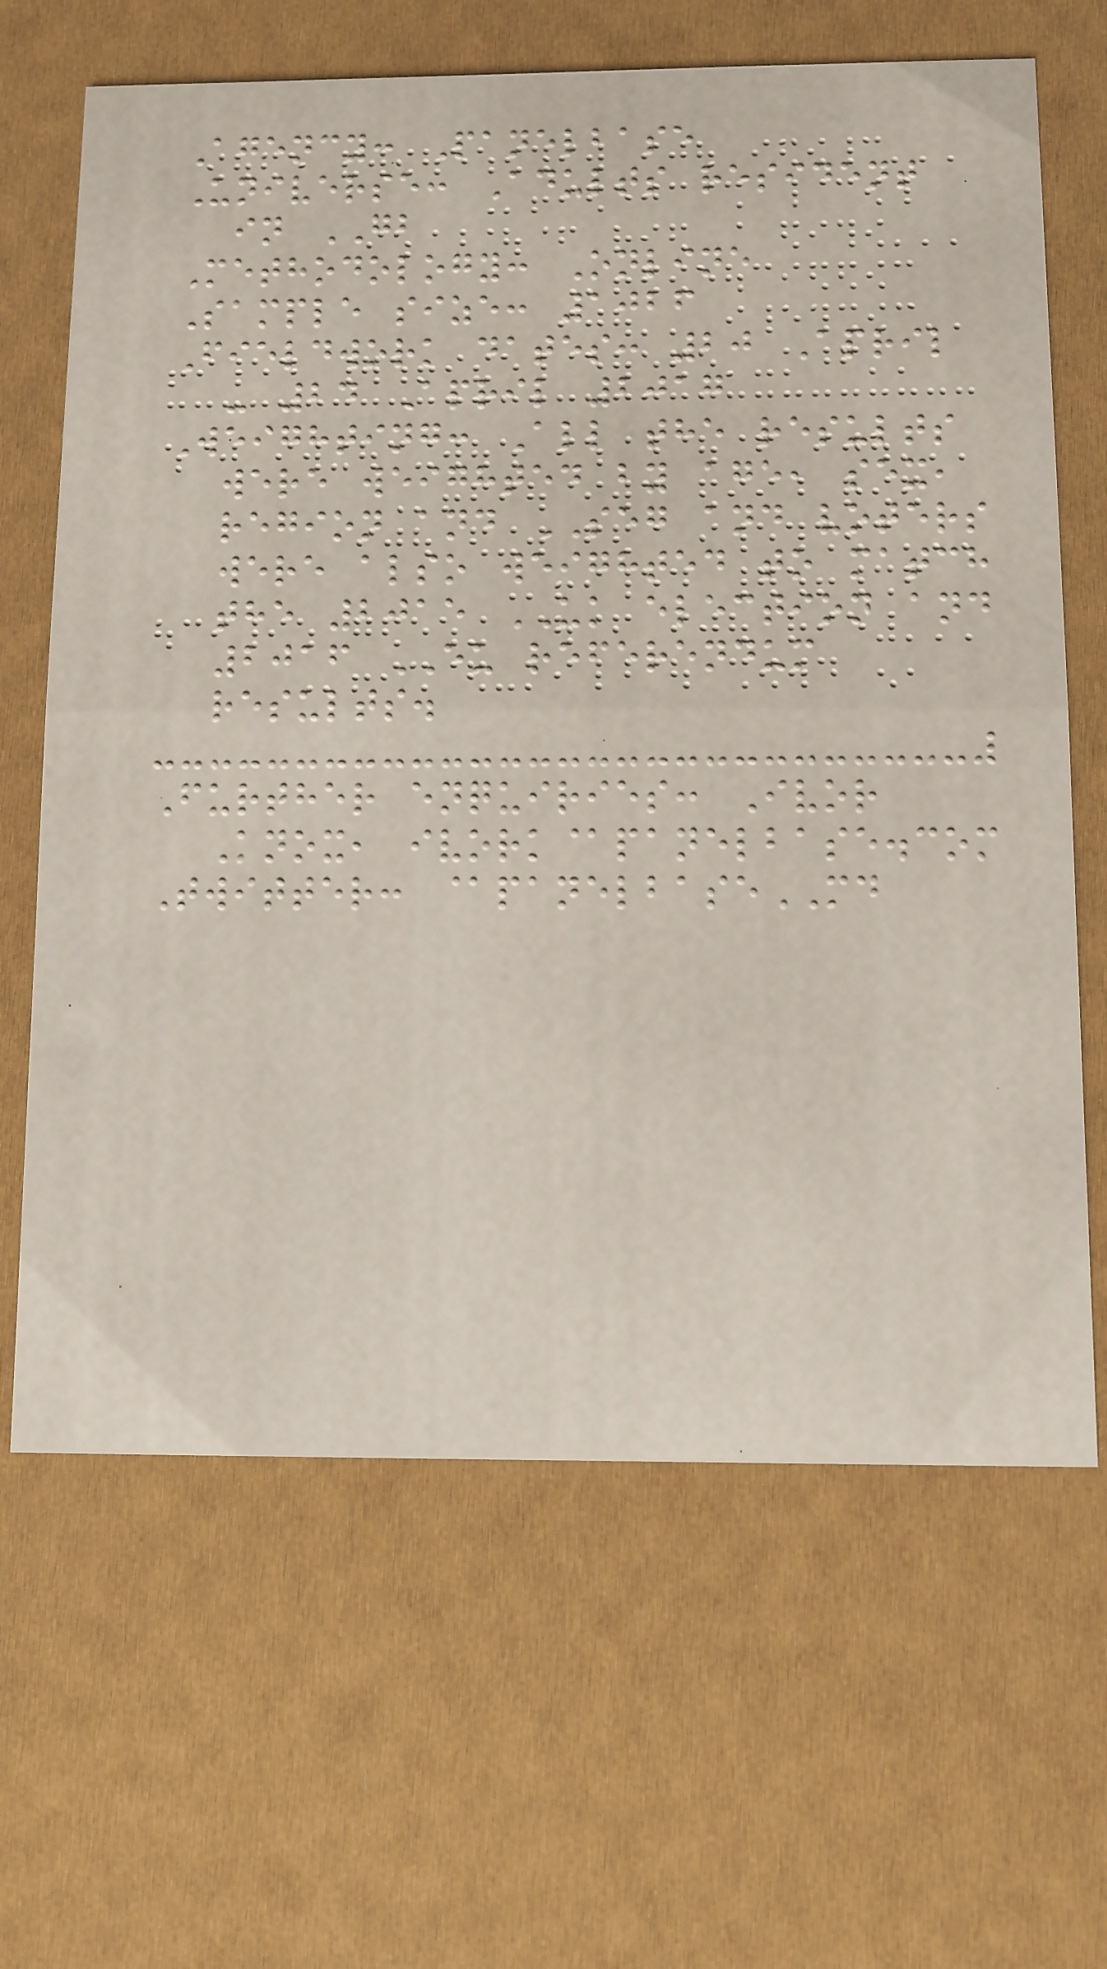Agency: Panelbase
Universe: Adults resident
in GB
Methodology: Online
Sample size: 1026
Fieldwork dates: 20 April
- 24 April 2017
Weighting: All the results
were weighted by age, sex,
region and SEG and voters
were also weighted to match
the 2015 UK election and
2016 EU referendum
results.
Further enquiries: Ivor
Knox, ivork@panelbase.com
Twitter: @panelbaseMD
